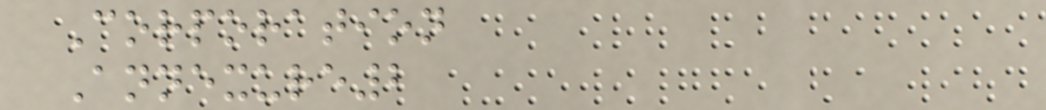Corporation
Annexure2
